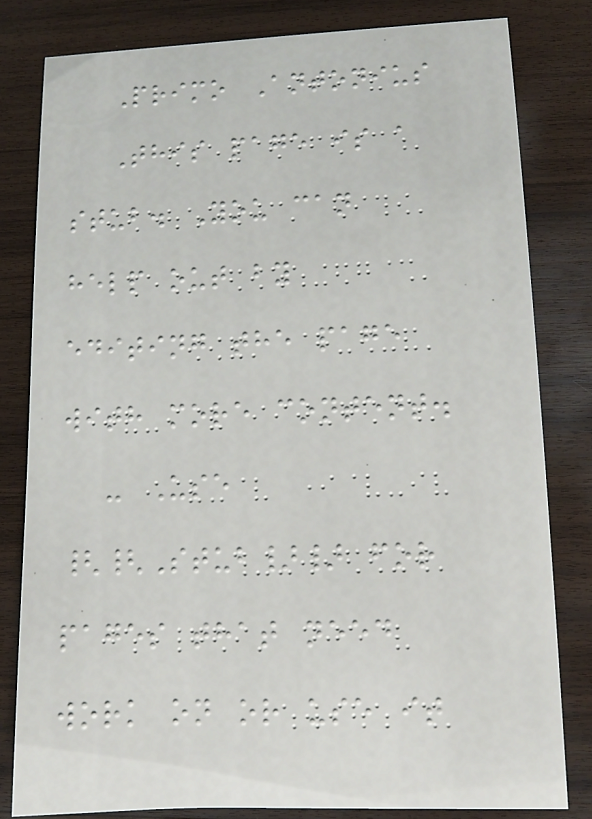Primo Antonius
This page is a
stub. You can
help out by
editing the page
with more content.
- Use
{{Stub}} for
pages that need
work on or use it
